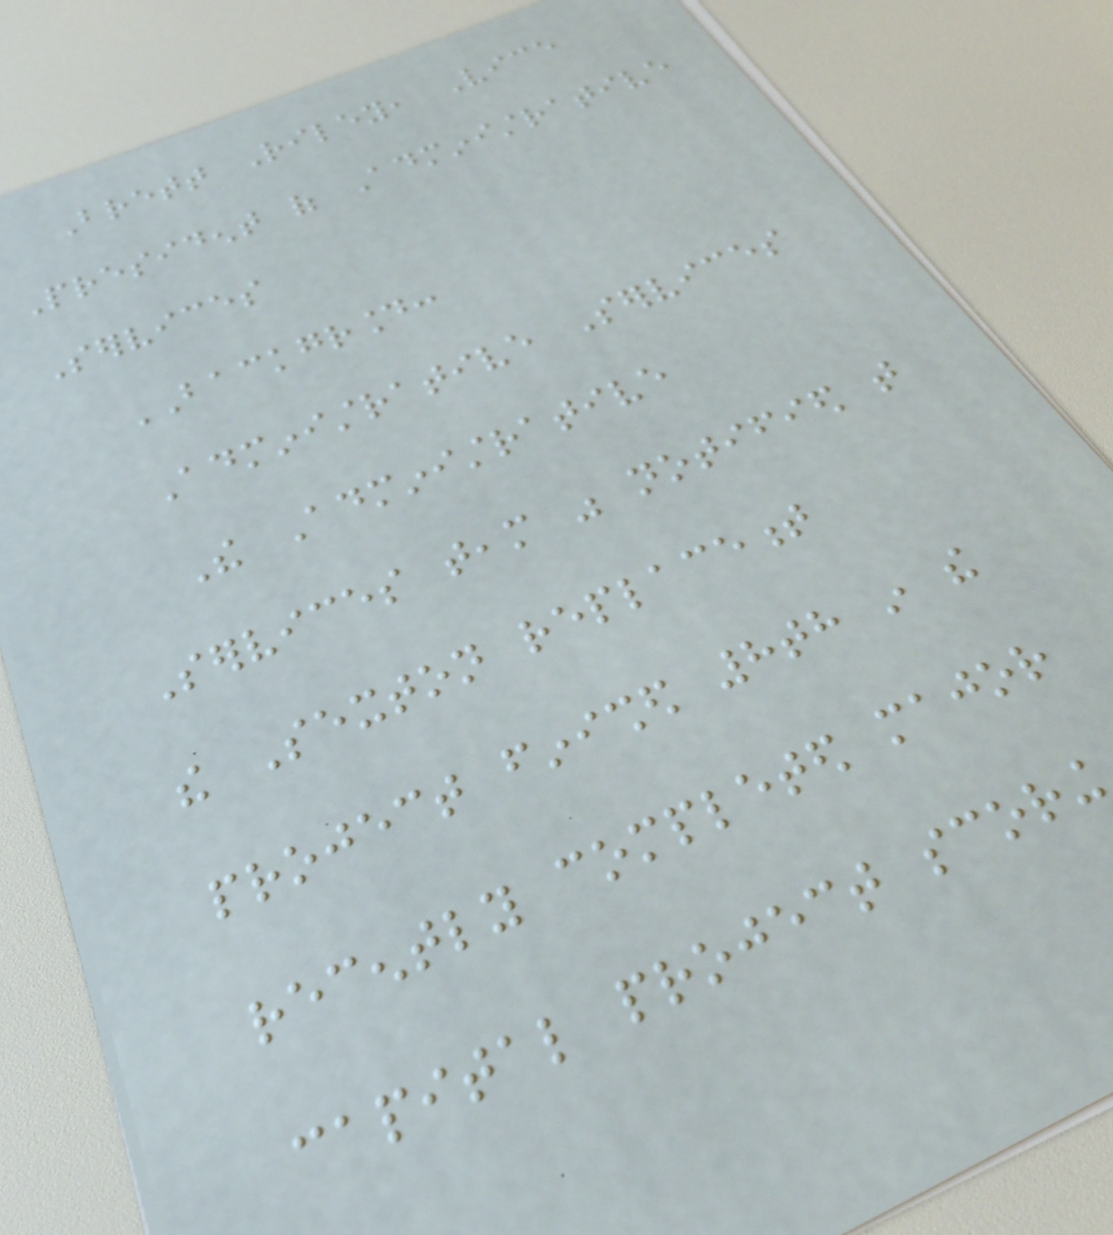Brett Riley, Vice
President of Administrative
Services
BACKGROUND:
Administrative Services
The Administrative
Services team was notified that
the Sexton replacement
project finished 8th in the
recently completed major
capital project scoring
